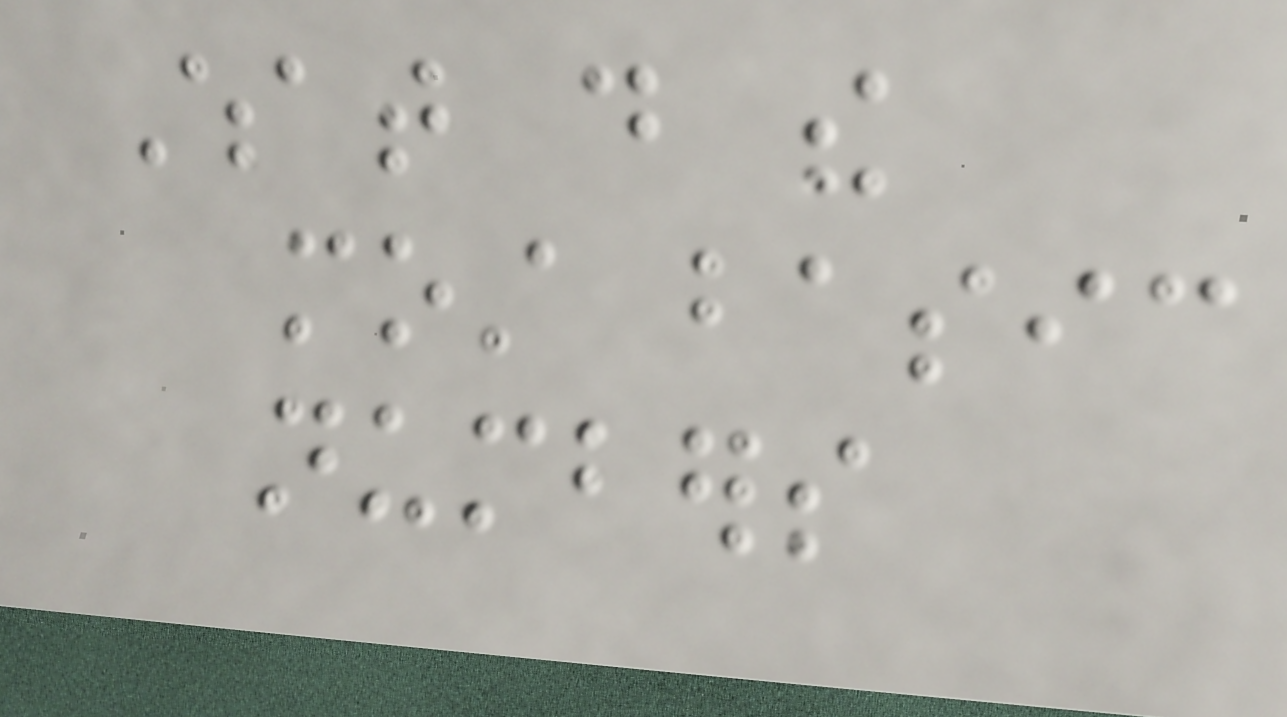What do the
most basic
numbers
